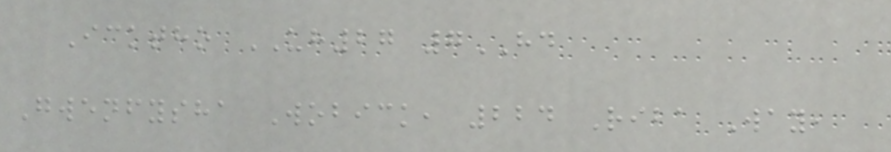Icktho UH27 7HD
Gwenfysha Wobick, 224 Riba Way,
